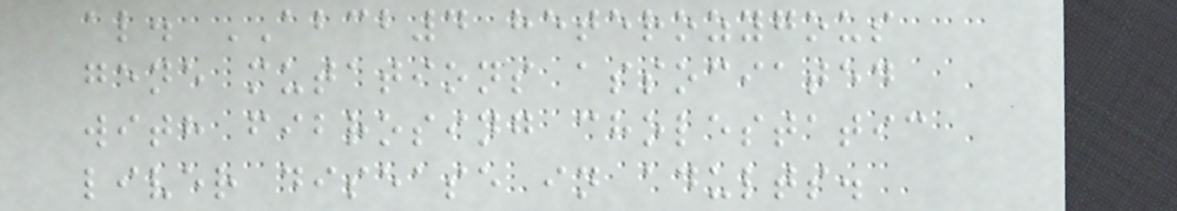al. ABCB4 heterozygous
gene mutations associated
with fibrosing cholestatic
liver disease in adults.
